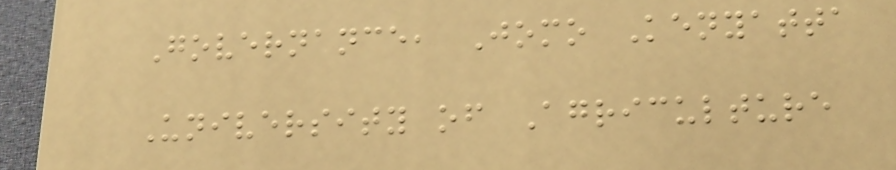Governance, Jomo Kenyatta
University of Agriculture
